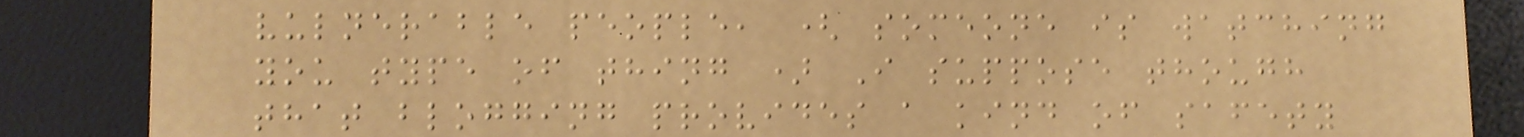vulnerable people, ( someone is watching
you type of thing ) I suppose though
that blogging provides a kind of safety
